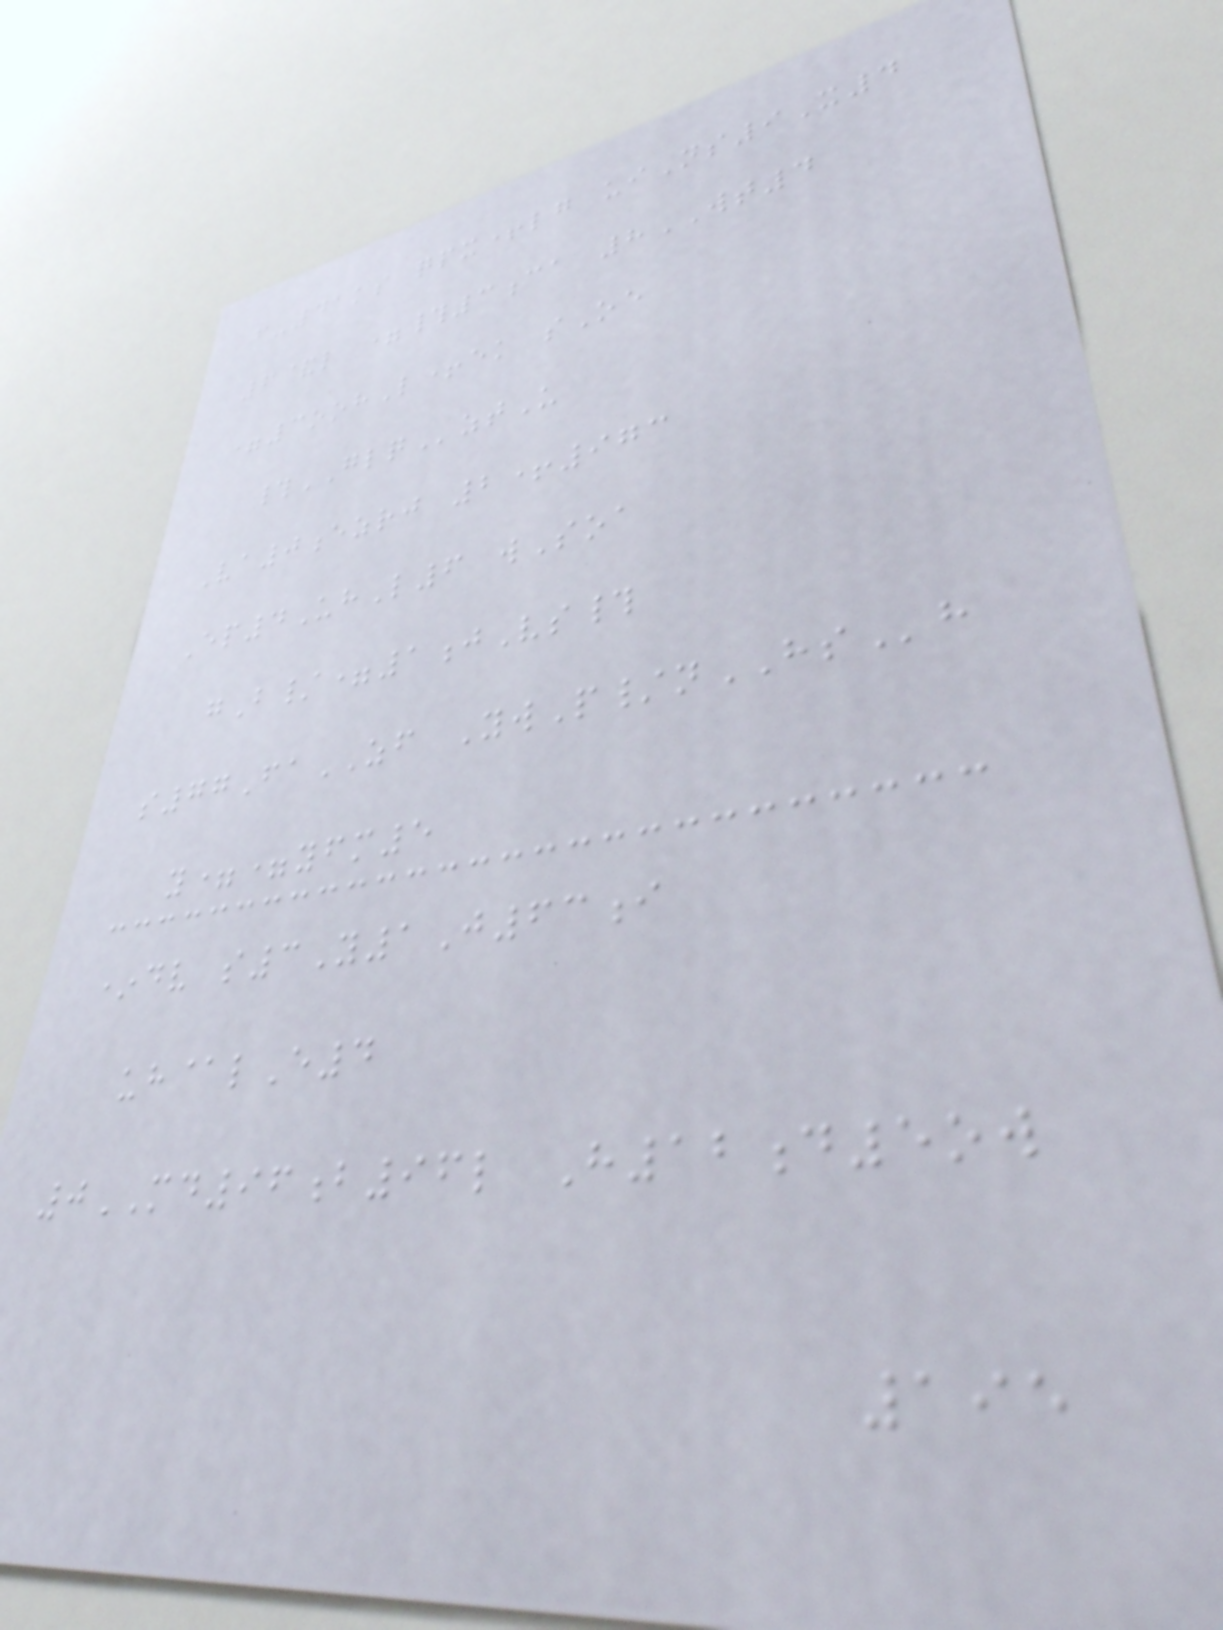f-41ks qpx+lg uiNs9X4
6&l =#3ca 8WT4
=3oohL+ek sOe
#GLQztU
Va0ezrj 2+973
Ep4UhL6 wSoa
gB/=1jVs#
s77FaZF YwP/nHSh
y==yfm5
*dv s3Y1J63i
uh@lE4
0MD96b96l H12d5ow
195
